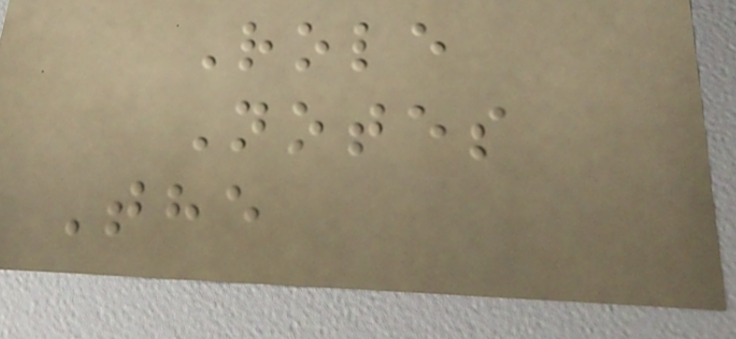Role
Notes
The
